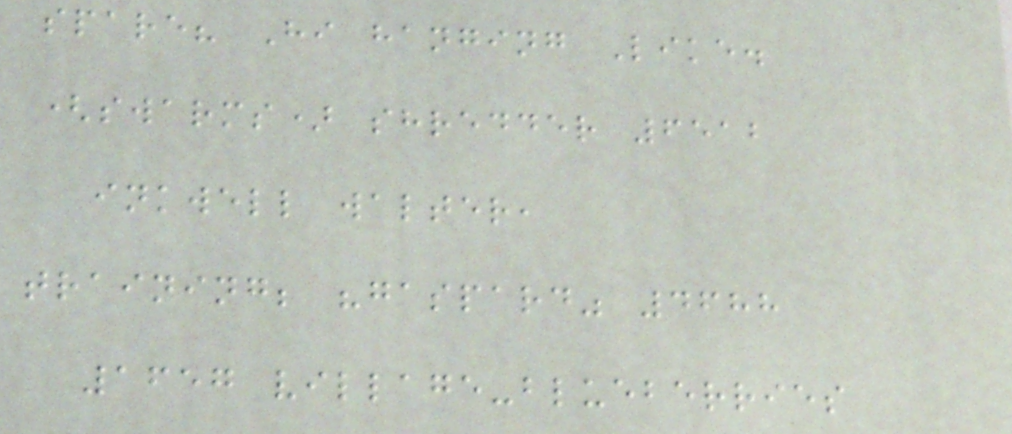spare? Hi hanging Like.
(swarms) shredder 6512
inkwell walter,
training; "gaspard" 4688
1657 village-blueberries
